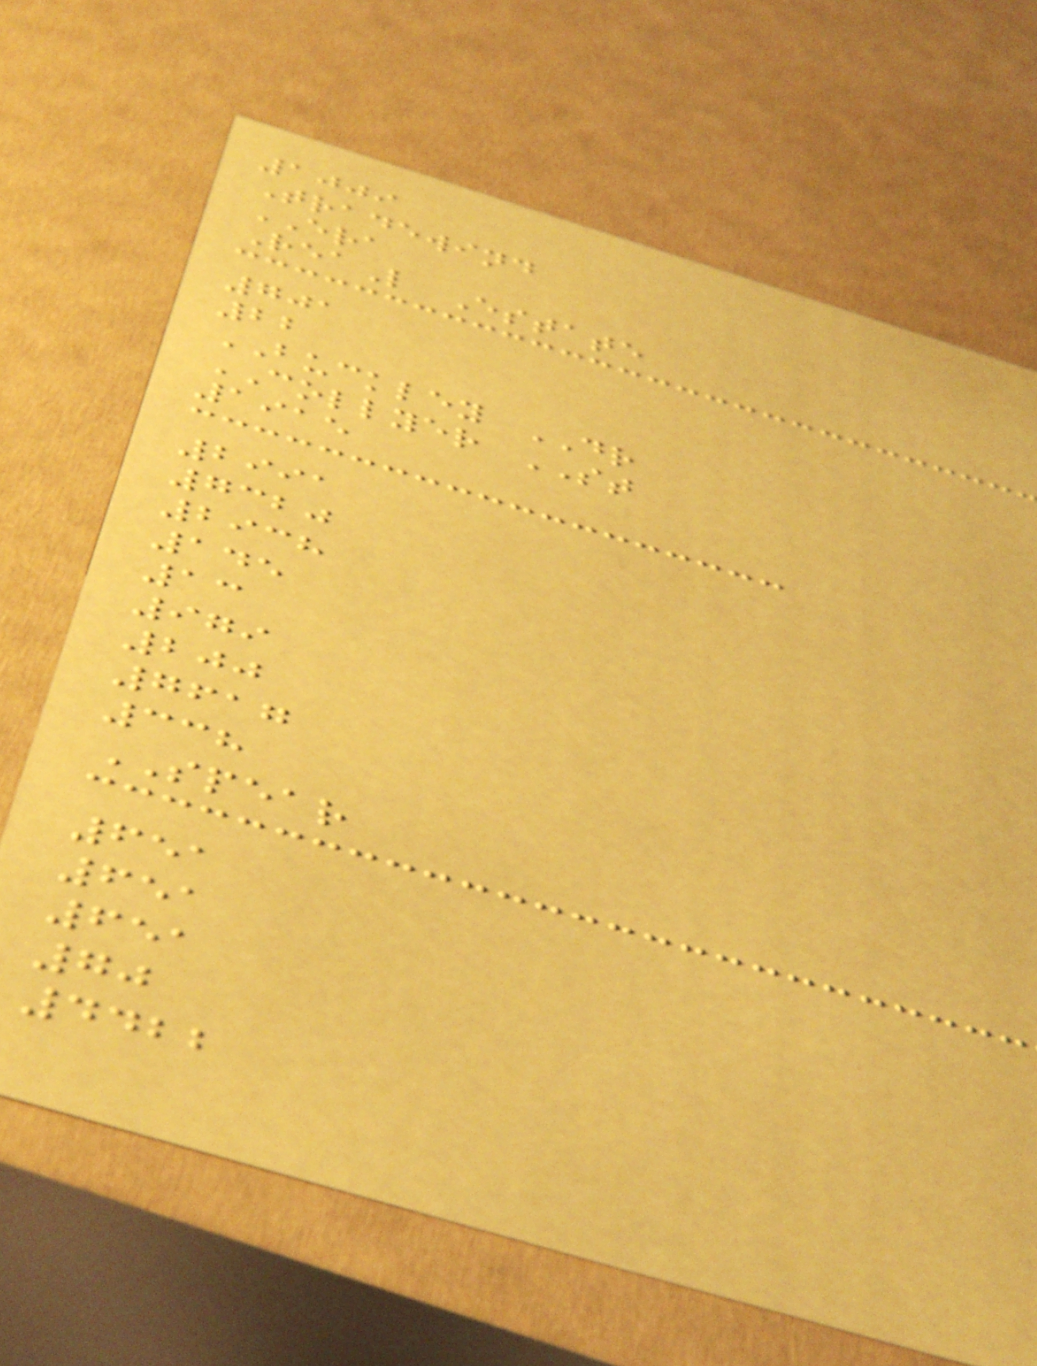1009
Tradewind
ERA
ReaL Estate
701
22
BUCKLEY DR
COLLYER ST
1915
2991
7320
2938
145
13
979
200
7617
338
SPEAR
651
651
651
70
4422
